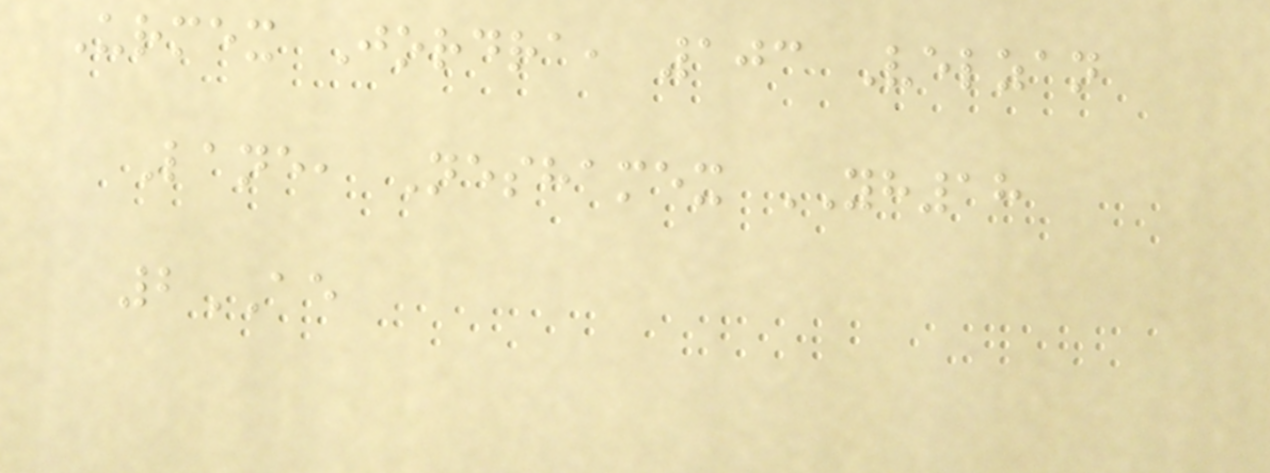Urmex Jordra, 103 Velzan
Lane, Neshamex YH18
2AE
